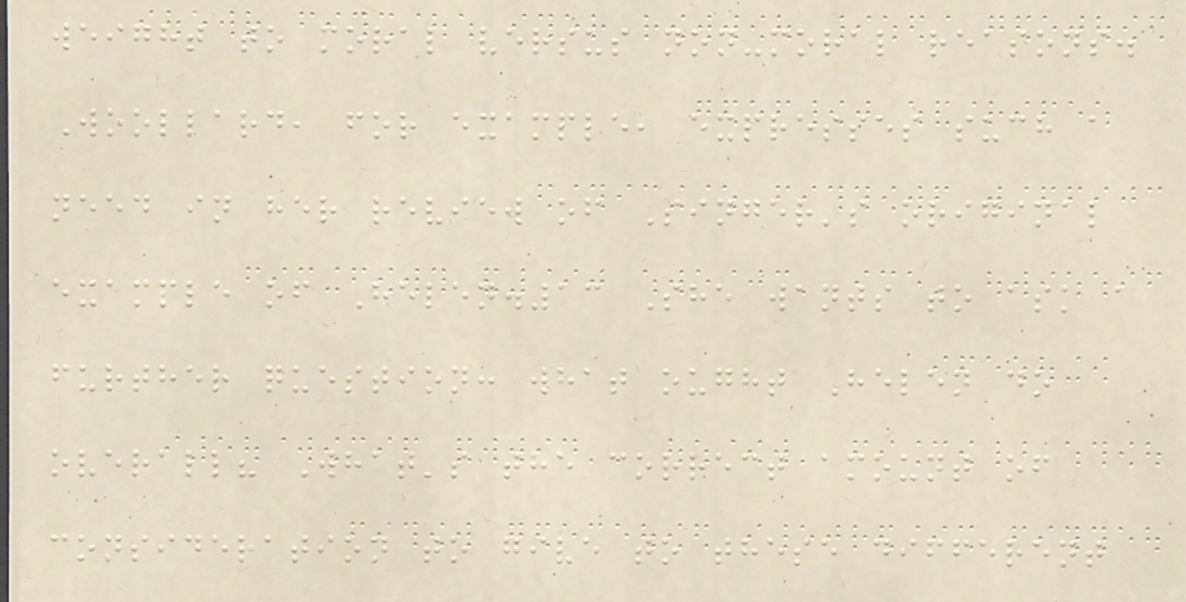weight to moral versus non-moral reasons.
Woollard, for example, expresses such a
need in her review of Singer's original
example of Helen.13 She wants to ask a
further question: what ought Helen do
overall? What's the correct amount of
consideration to give to these different
